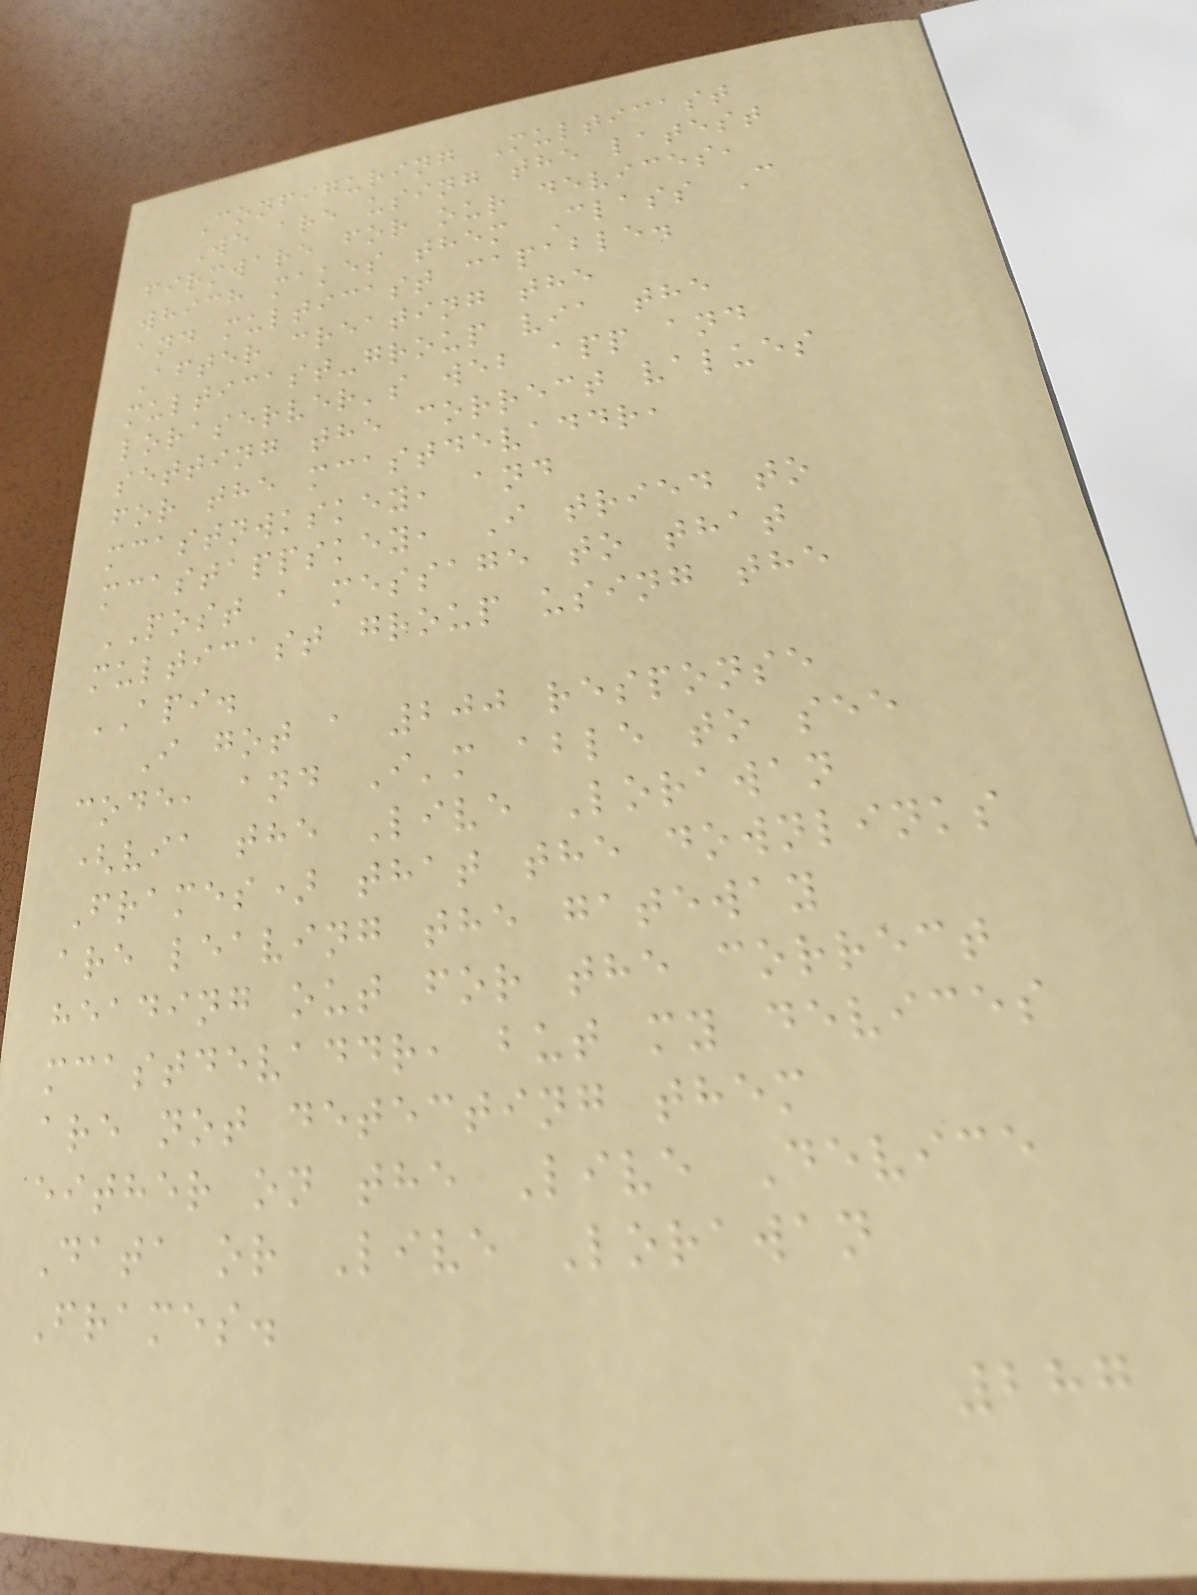Configuring Multicast
We are using the latest
firmware for our devices,
which makes them Class C
and multicast capable.
After creating the
multicast-group via the
loraserver's web app and
setting the correct values
for the mcastdevaddr,
mcastnwkskey, and
mcastappskey, I tried to
POST a message to that
multicast group using the
API.
I got a 200 response
code, and I'm able to see
(via the Live Lorawan
Frames) that the downlinks
are leaving the gateway
heading out for the correct
mcastdevaddr, but my devices
are not detecting them
either on the Live Device
Data or Live Lorawan
Frames.
287
